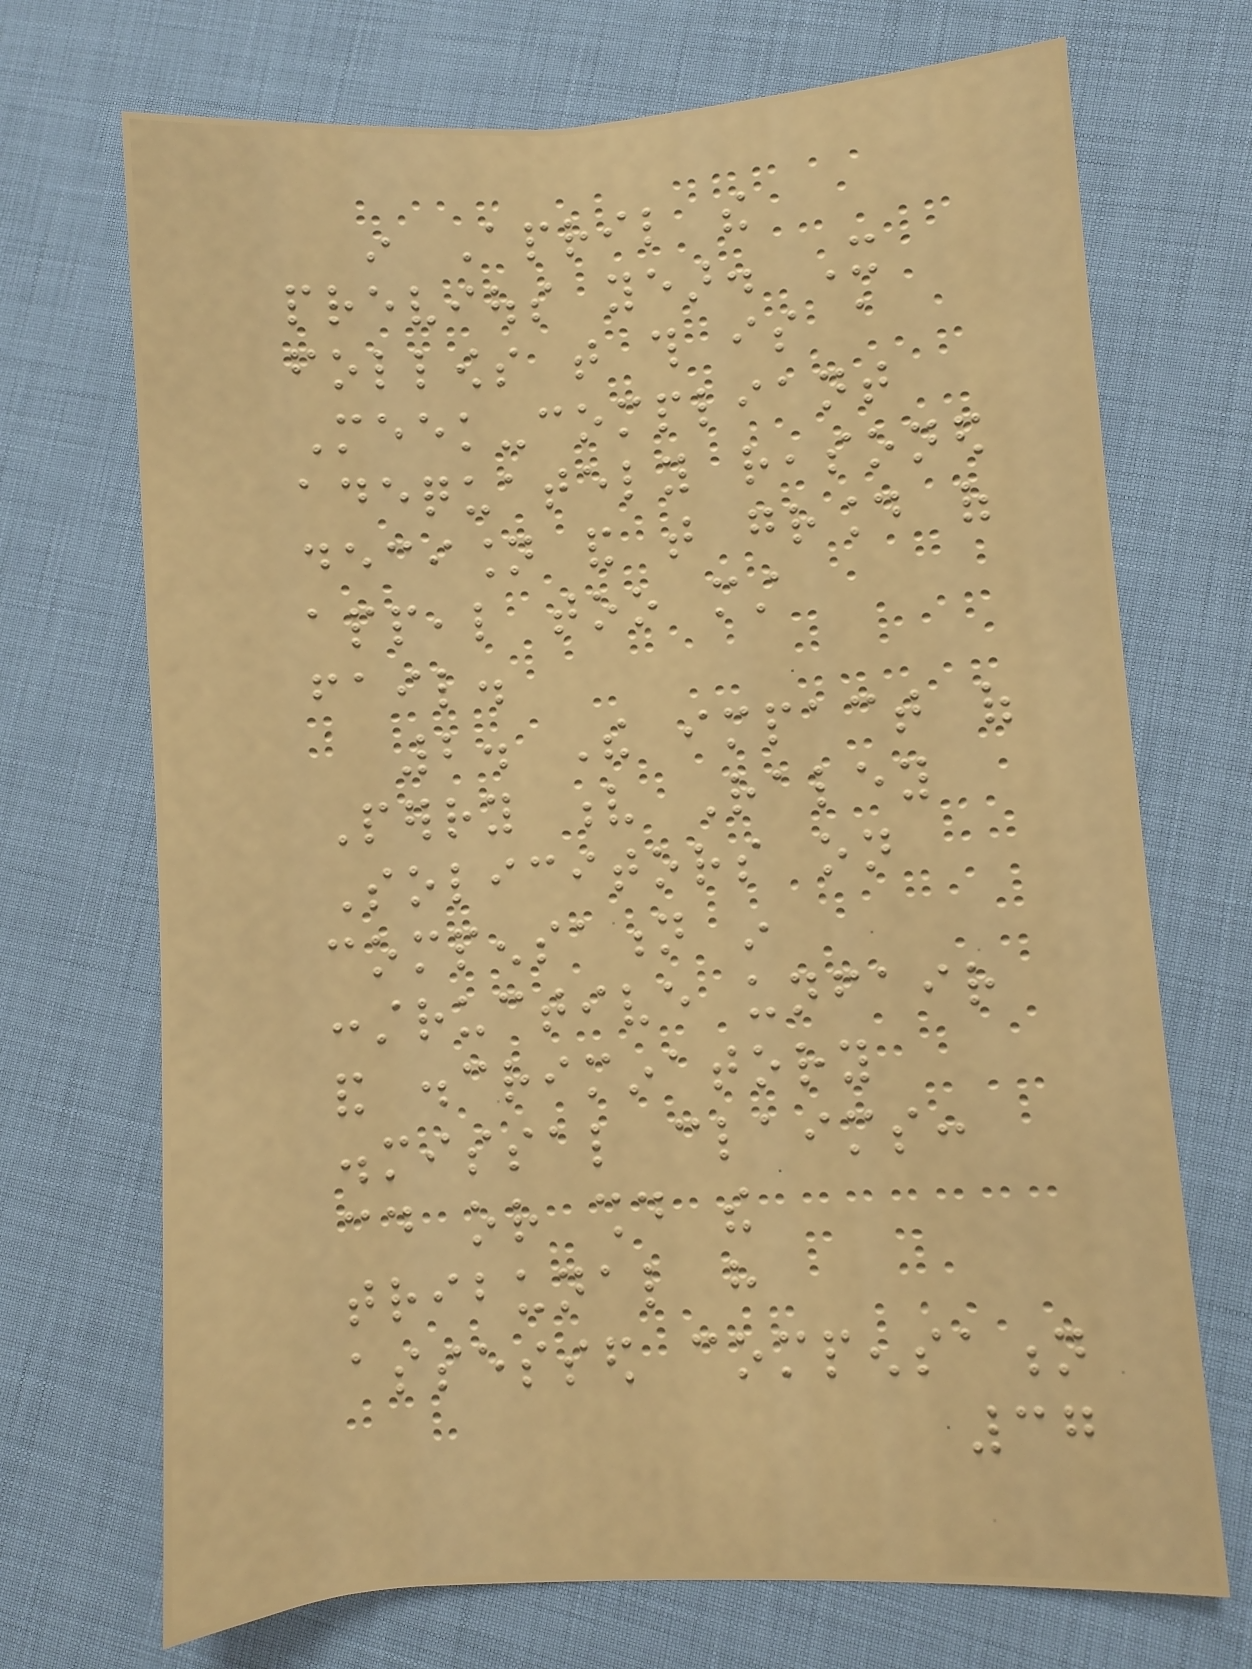in April the
previous year. It
follows that this is a
Meek-compliant
adequately reasoned
decision and that ground of
appeal too must
fail.
2. The impact of
Perry v Raley
Solicitors on
compensation in
constructive unfair
and discriminatory
dismissal claims:
could or should the
tribunal have
assessed compensation
37
